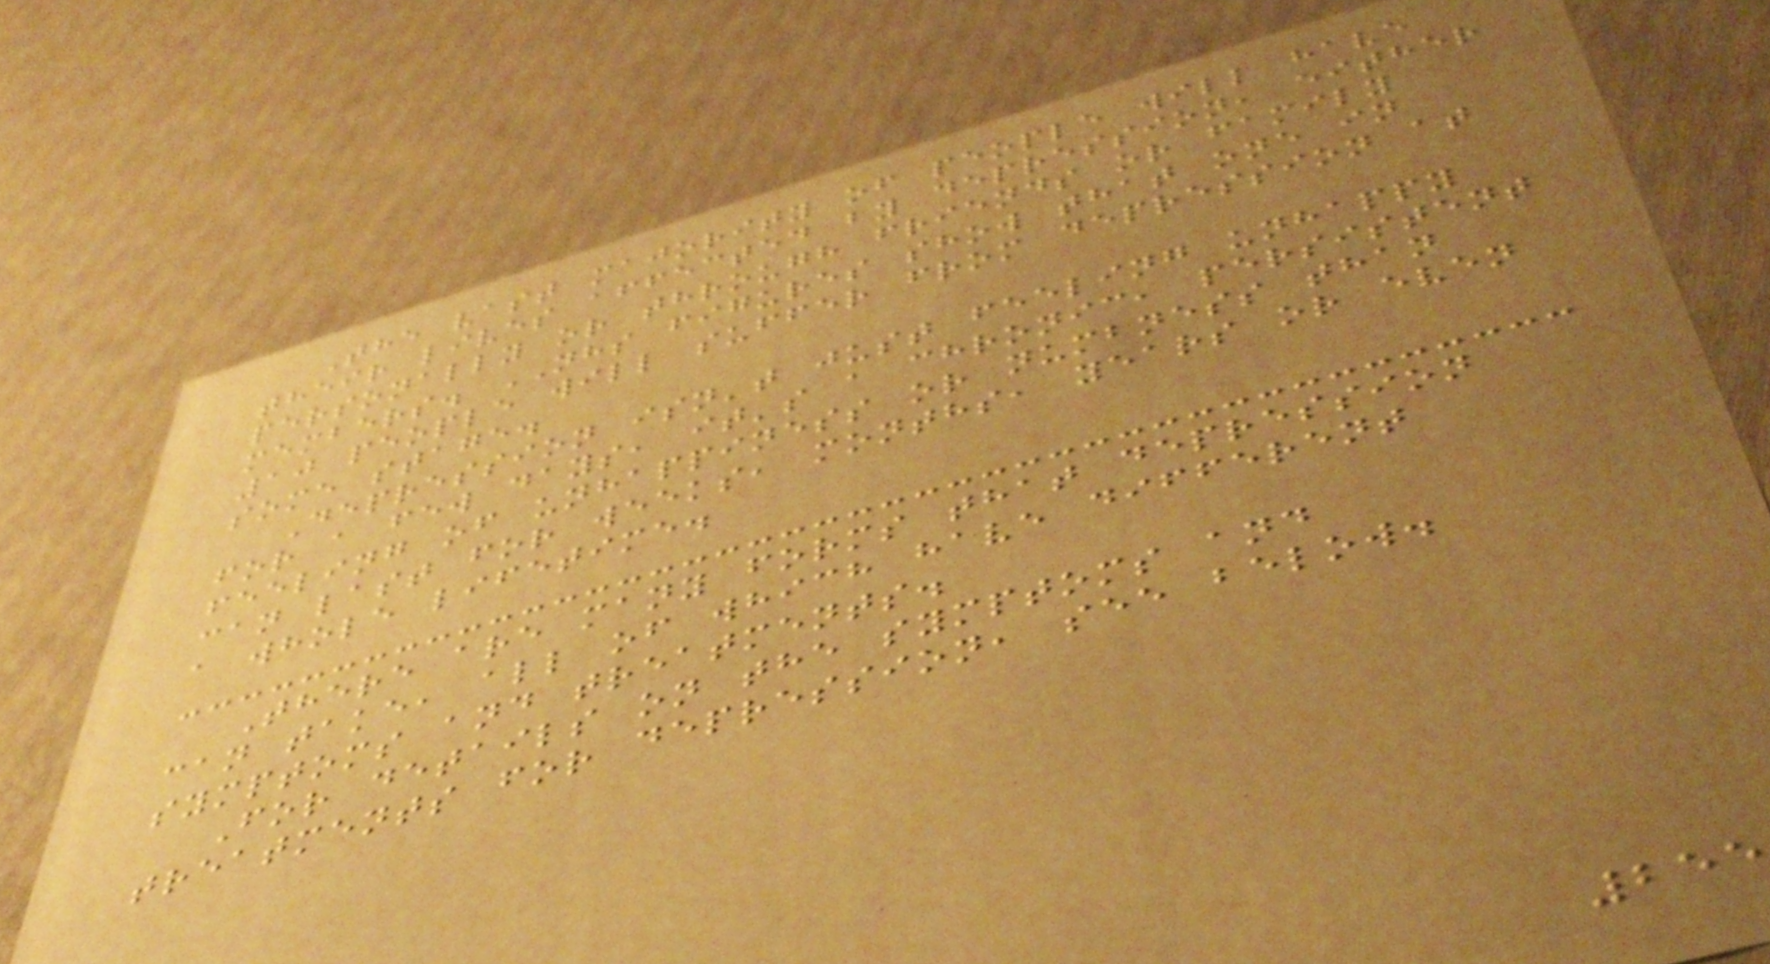The vast majority of people will have
their lives affected by depression, either
personally or through friends or family
members. NHS figures show that one in
10 people will suffer from depression at
some stage.
Depression isn't just feeling unhappy
for a few days, it's a chronic, persistent
feeling of unhappiness or numbness than
can last for weeks, months, years or even
a whole lifetime.
There are many forms that depression
can take, all of which have different
symptoms and treatments.
For details on the symptoms and
treatments for depression, see below.
255
